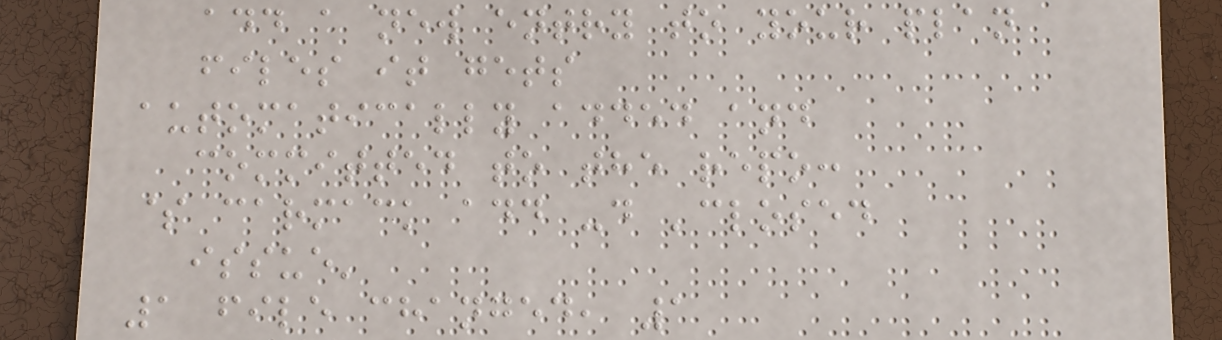add a new entry to your plan
files it gets
automatically added and
committed to the repo:
$ carmack add -d 'closed
issue'
1 file changed, 1
